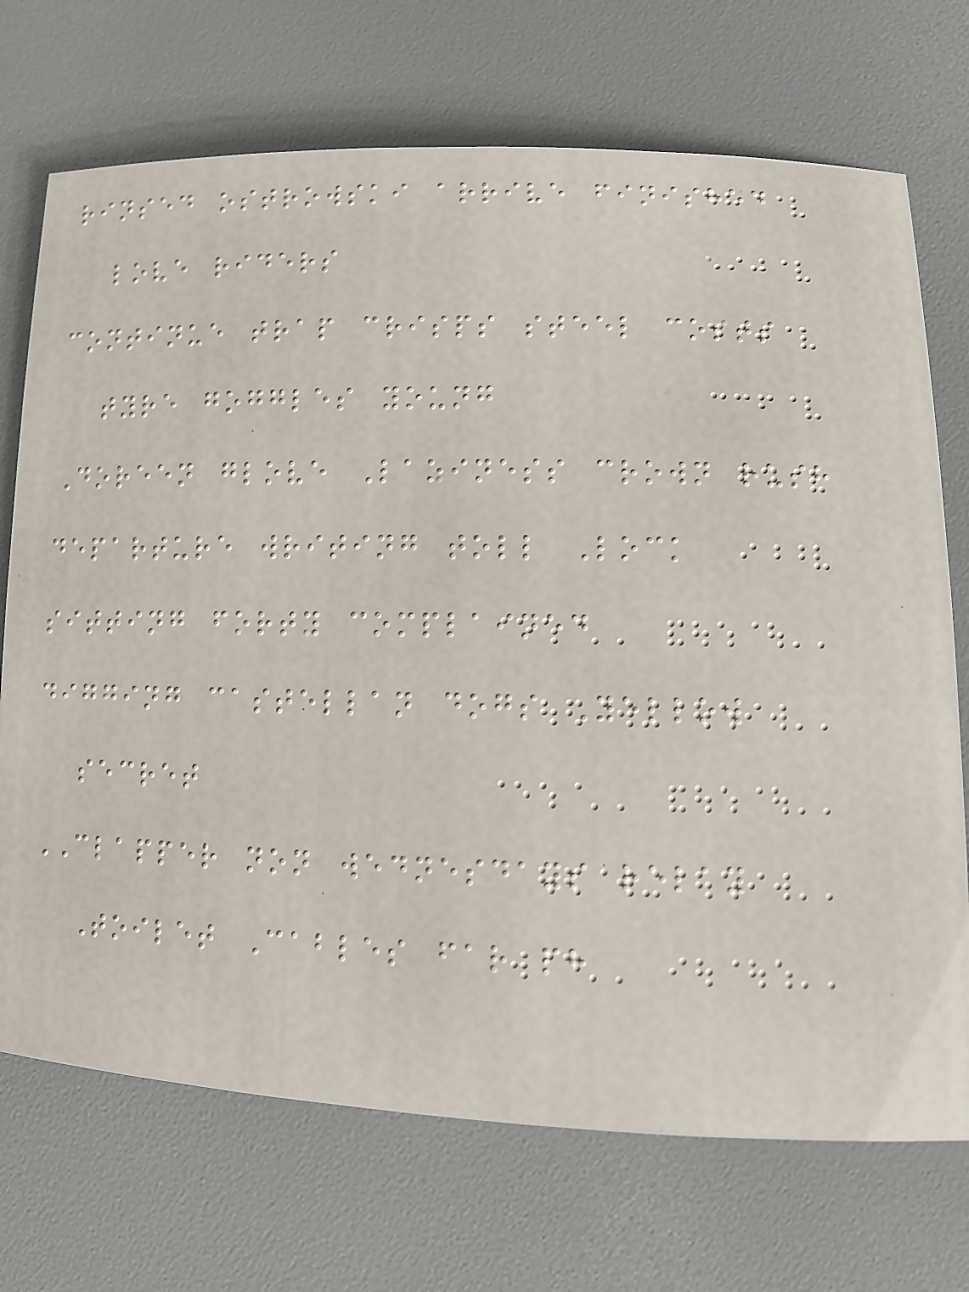rinsed ostrowski arrive finished
love riders
continue trap crisps steel costs
tyre goggles young
Doreen glove Laziness crown rush
departure writing toll Lock
sitting forty complained
digging castellan dogs Yellow
secret
CLAPPER non wednesdays relay
Toilet Cables far ph
